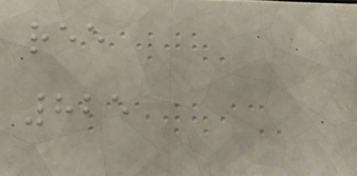ree
825
